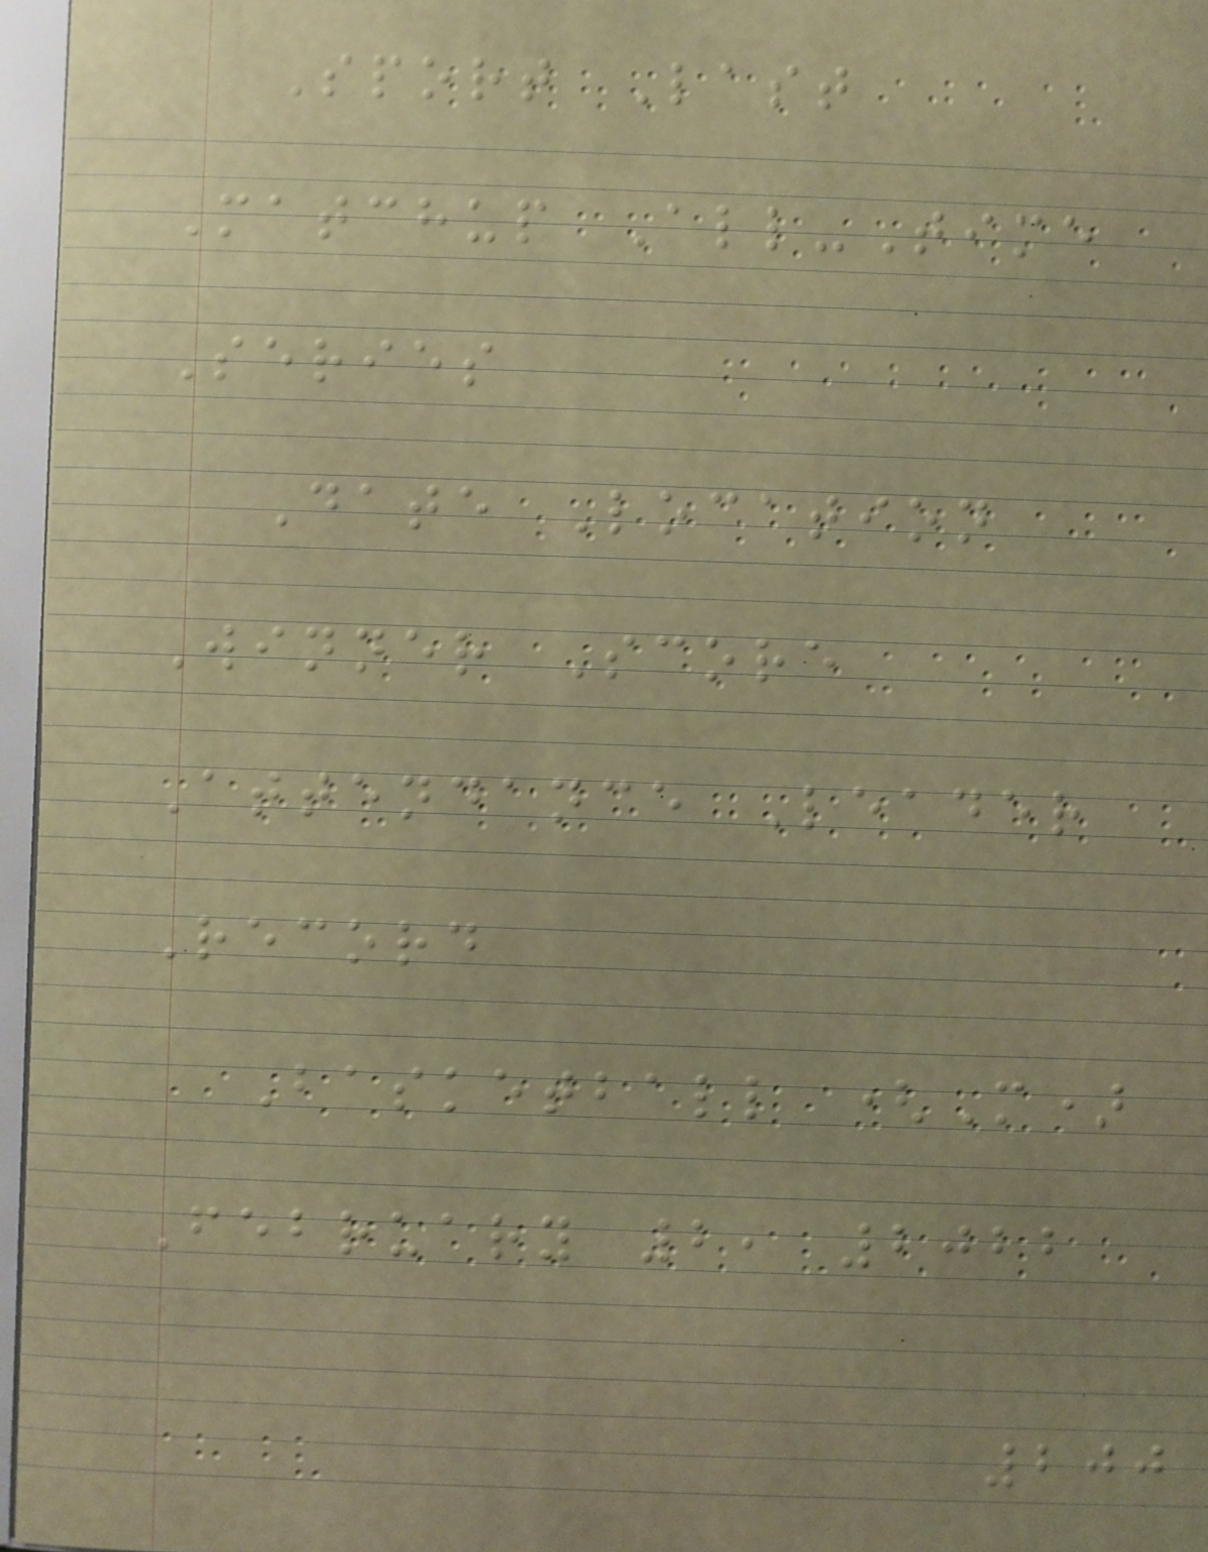Sport Last
Matchup All-Time
Series
Date Location
Winner Score
Attendance Leader
Record
Basketball (M)
February 2, 2022
200
